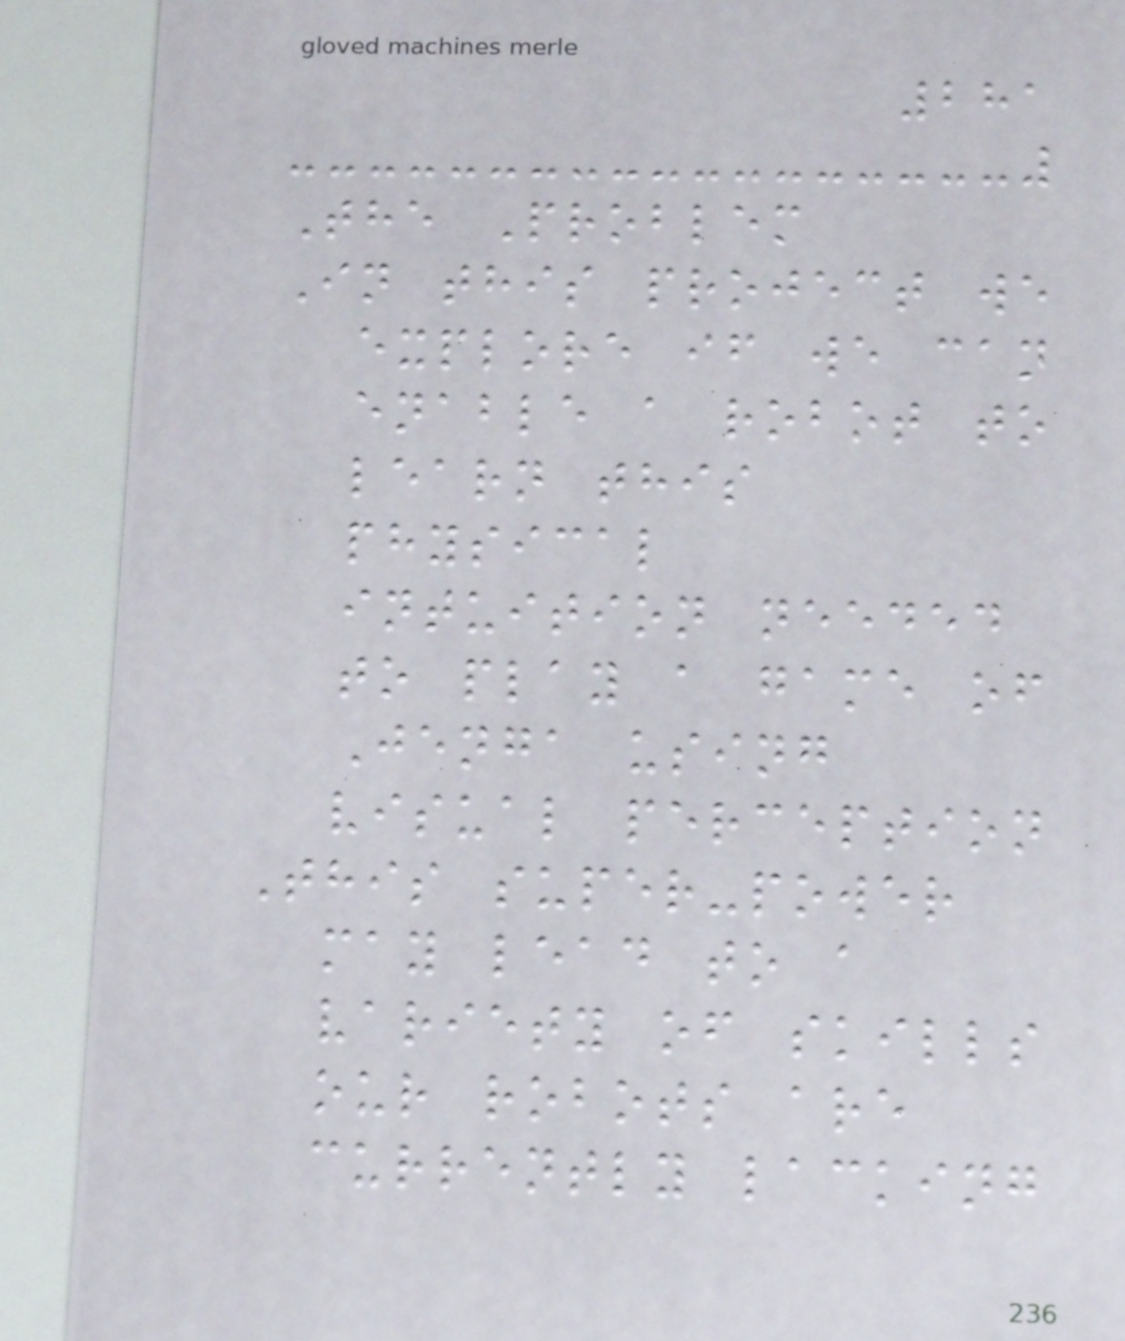281
The Problem
In this project we
explore if we can
enable a robot to
learn this
physical
intuition needed
to play a game of
Jenga using
visual perception
This super-power
may lead to a
variety of skills
our robots are
currently lacking
